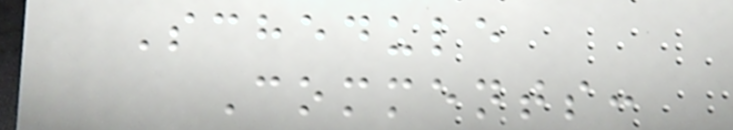Schedule
Comments:
